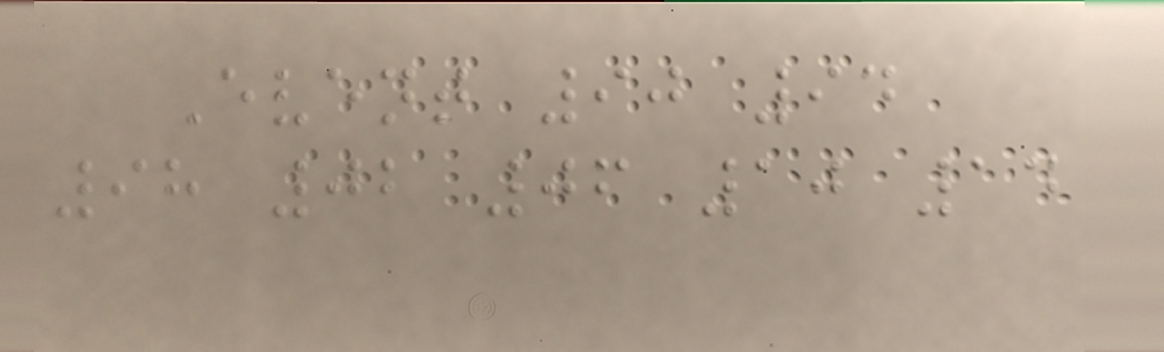Event 90 94
98 02 06 10 14
